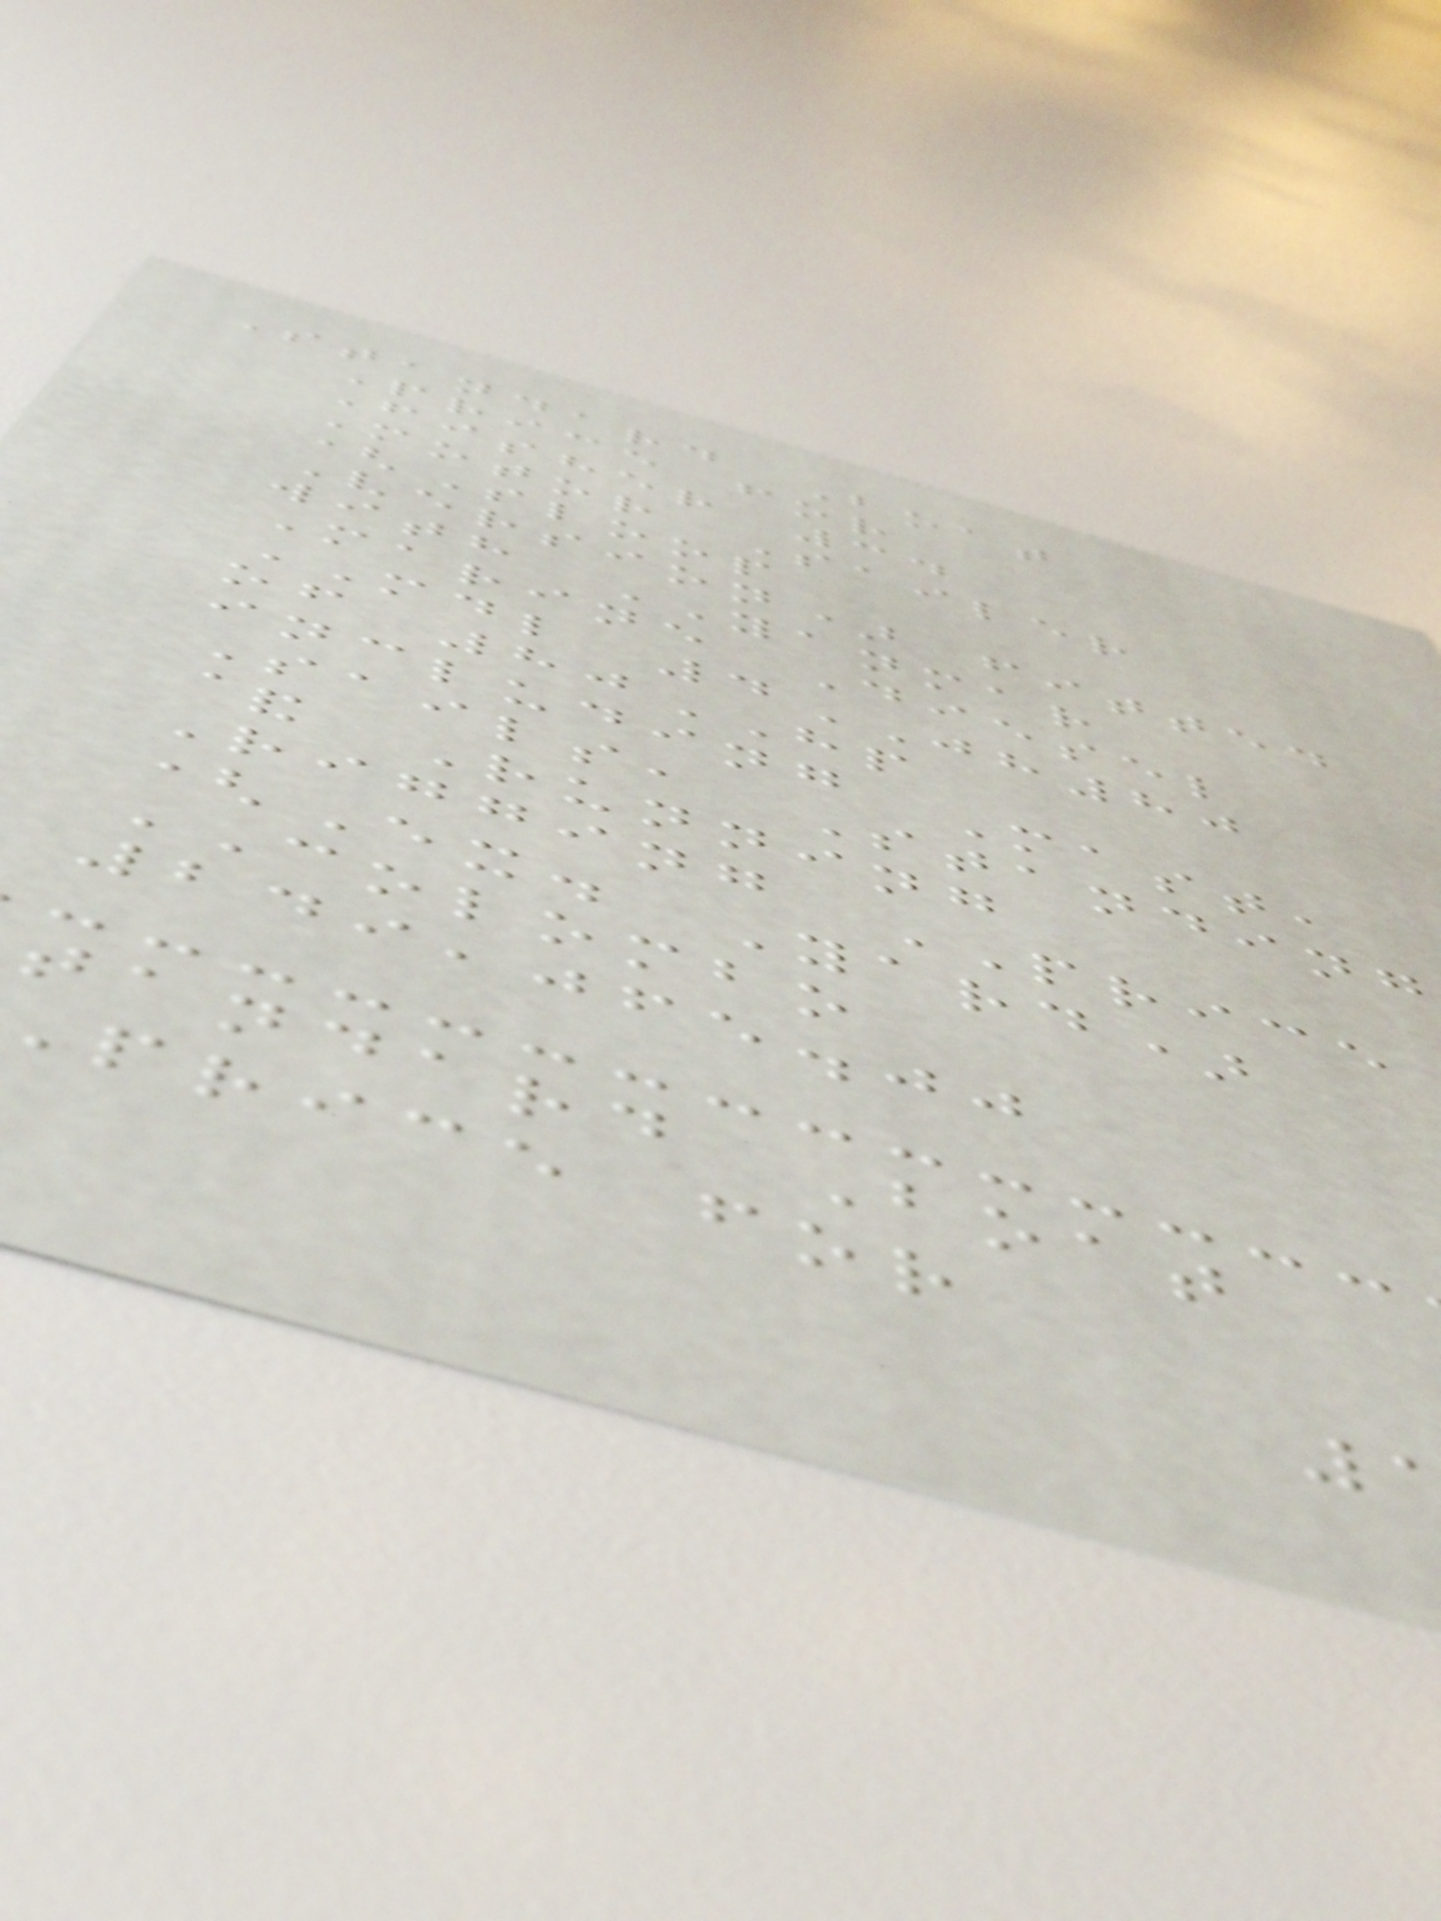Standard Boat
Price for
Fisher 34
Motor Sailer
(Sloop
Version) fitted
with YANMAR
Marine Diesel
MDL 4JH80
of 80HP
including Mast,
Sails, Standing
& Running
Rigging PRICE
(Ex. Yard)
COLOMBO
249,065.00
tandard Boat
price for
